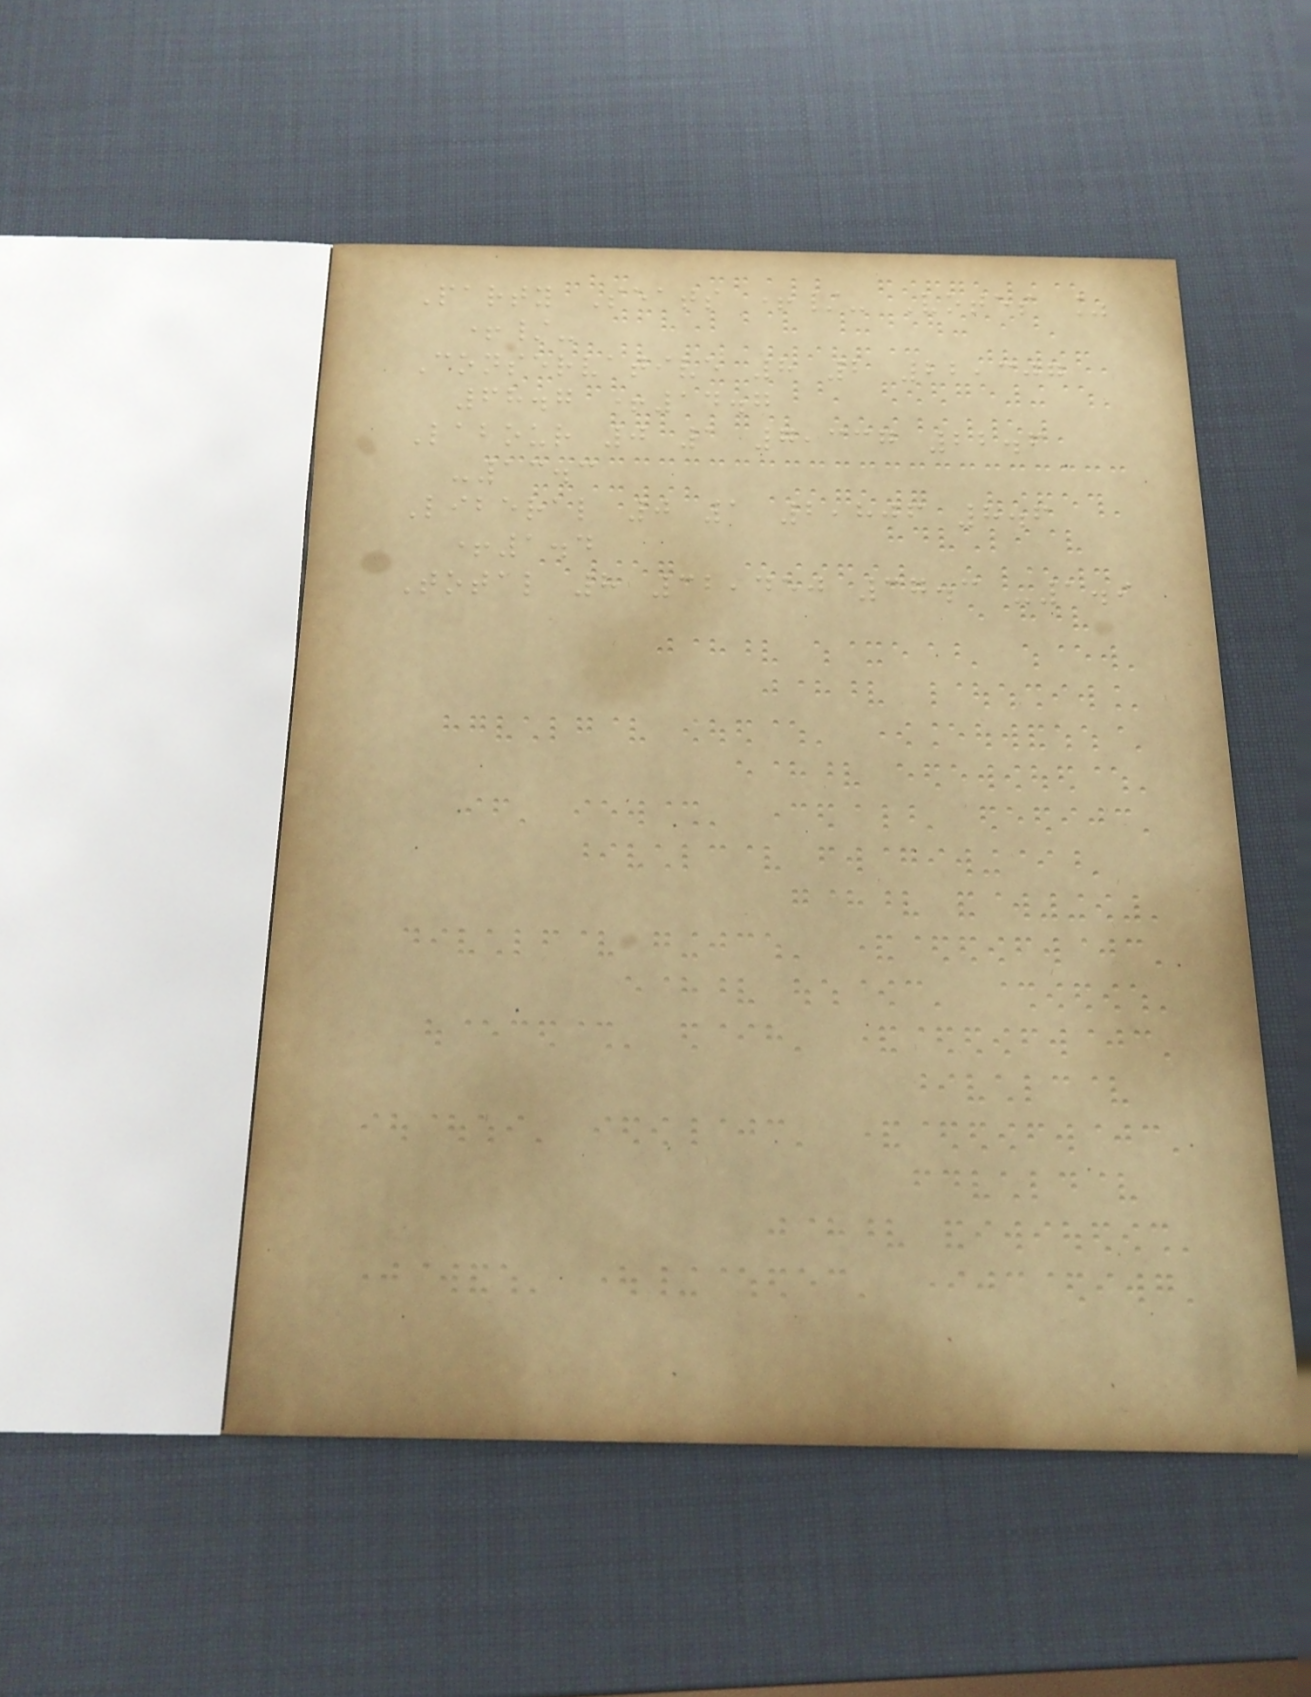Party Seats +/- Votes %
+/-
Conservative 8 2 22,307
68.7 +14.7
Labour 0 1 7,337 22.6
-13.3
Liberal 0 1 2,806 8.6
+1.4
Total 8 32,450 37.3 -1.9
